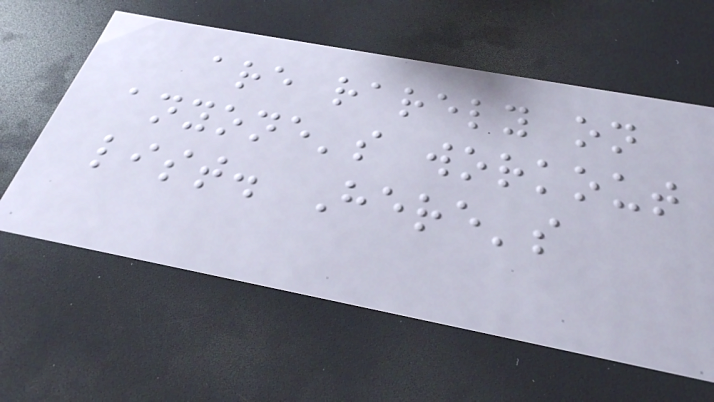are rarely on
anyone's workout
list. Here's
